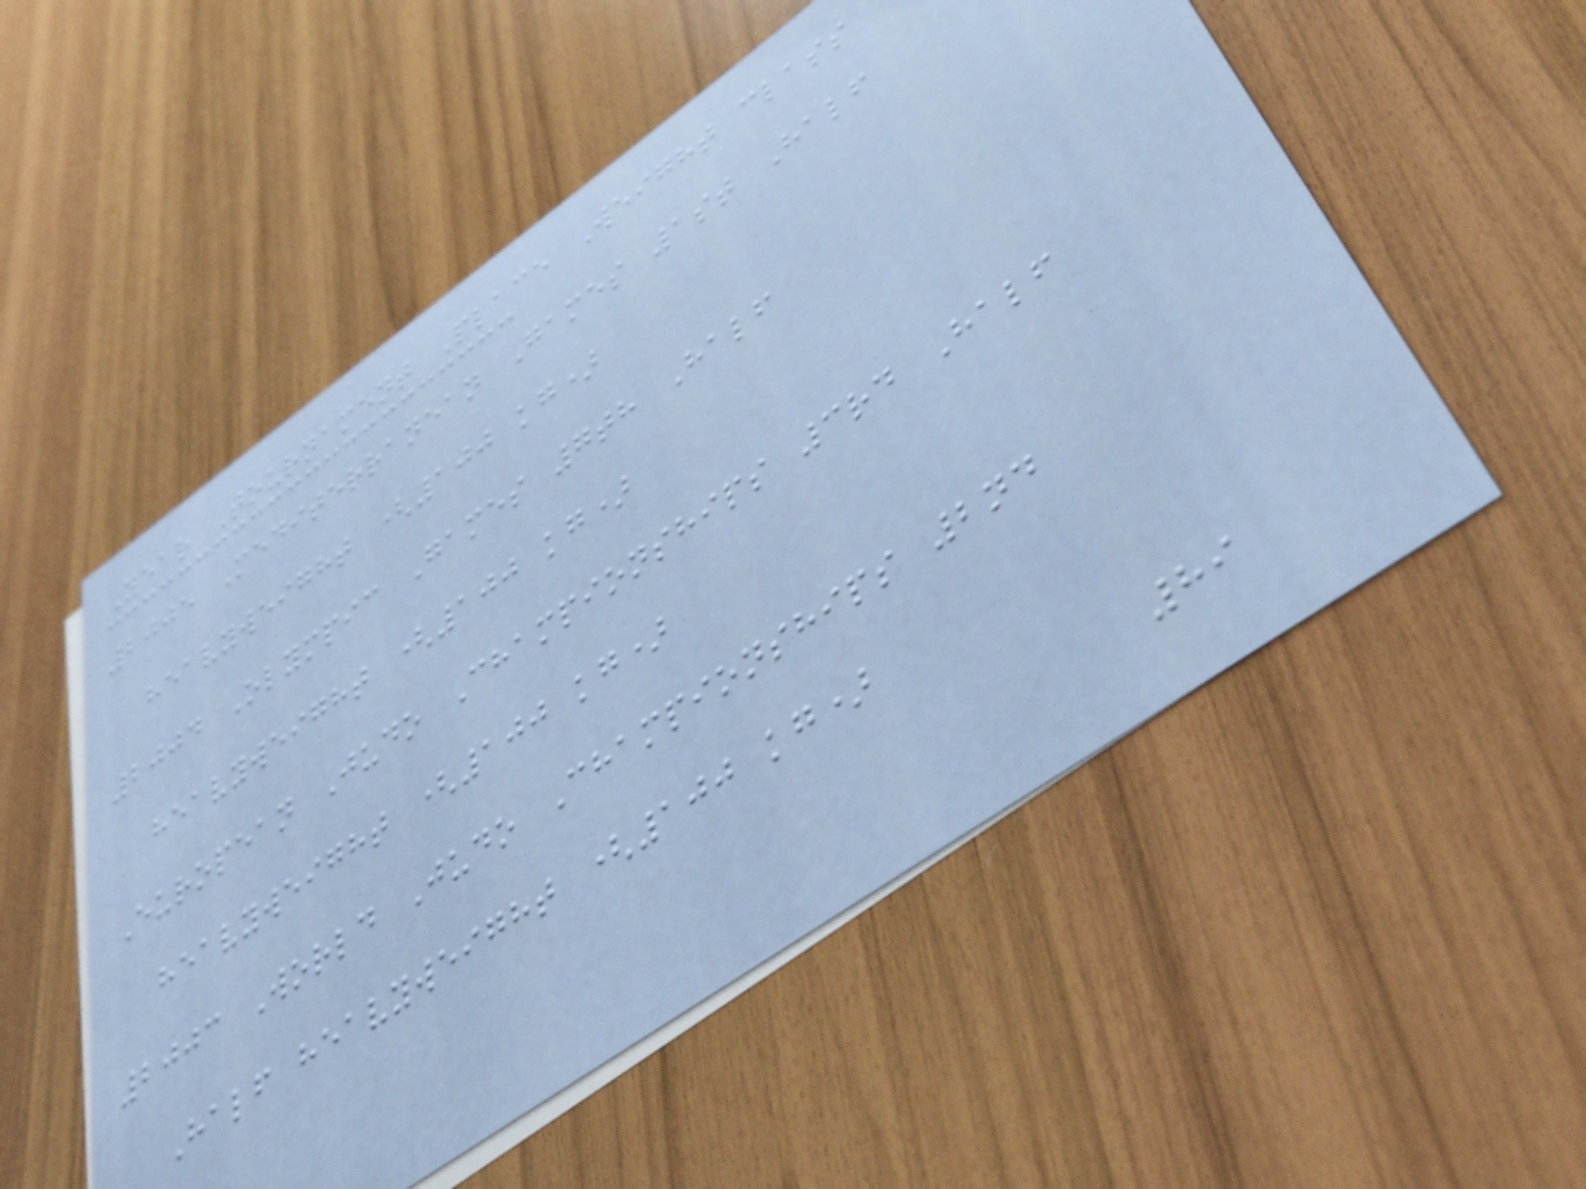Year Tournament Place Weight class
2005 Mediterranean Games 1st Half
heavyweight (100 kg)
2004 Olympic Games 7th Half
heavyweight (100 kg)
European Judo Championships 3rd Half
heavyweight (100 kg)
2003 World Judo Championships 2nd
Half heavyweight (100 kg)
89
